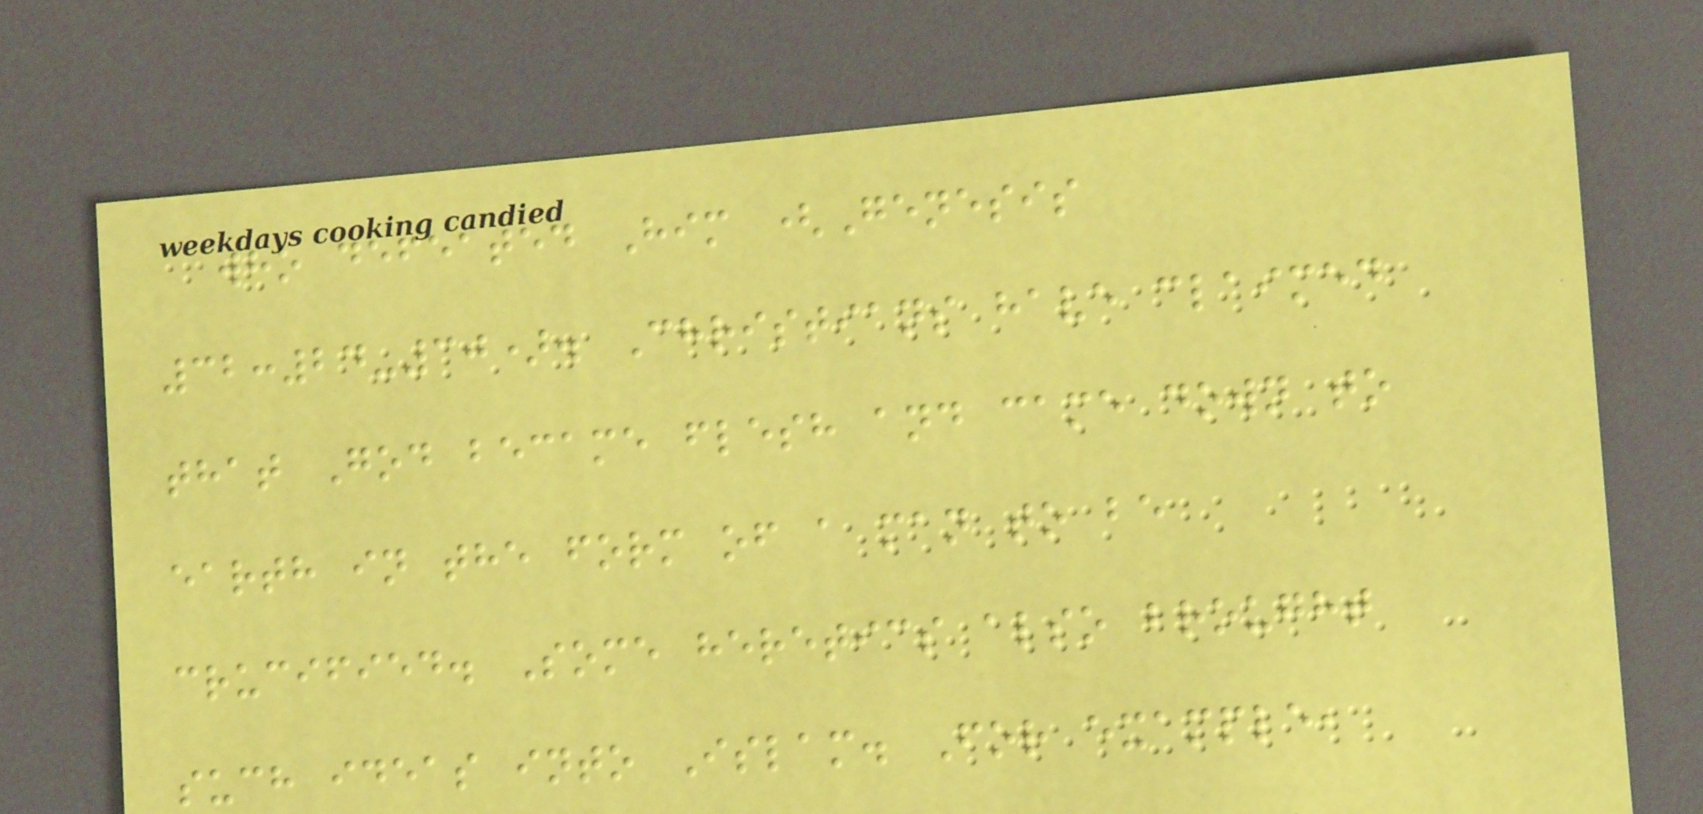who defeated Him (Genesis
32:24-30). Christians have claimed
that God became flesh and came down to
earth in the form of a man to be
crucified. Some heretics also brought
such ideas into Islam. For example,
